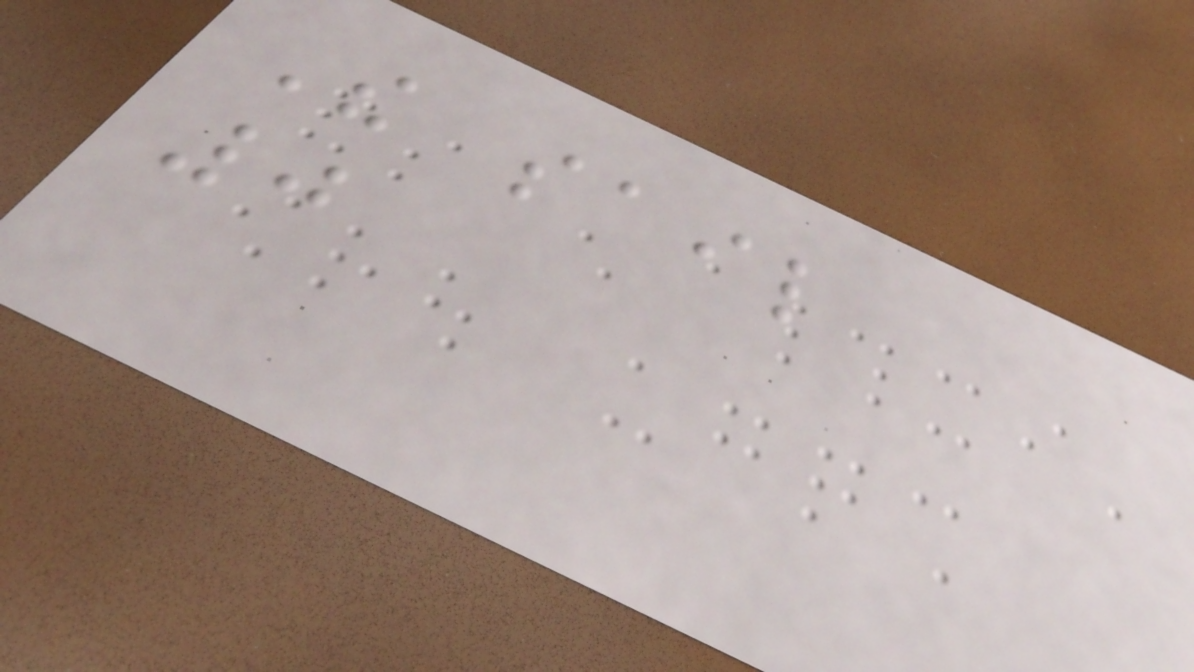The sail
0
